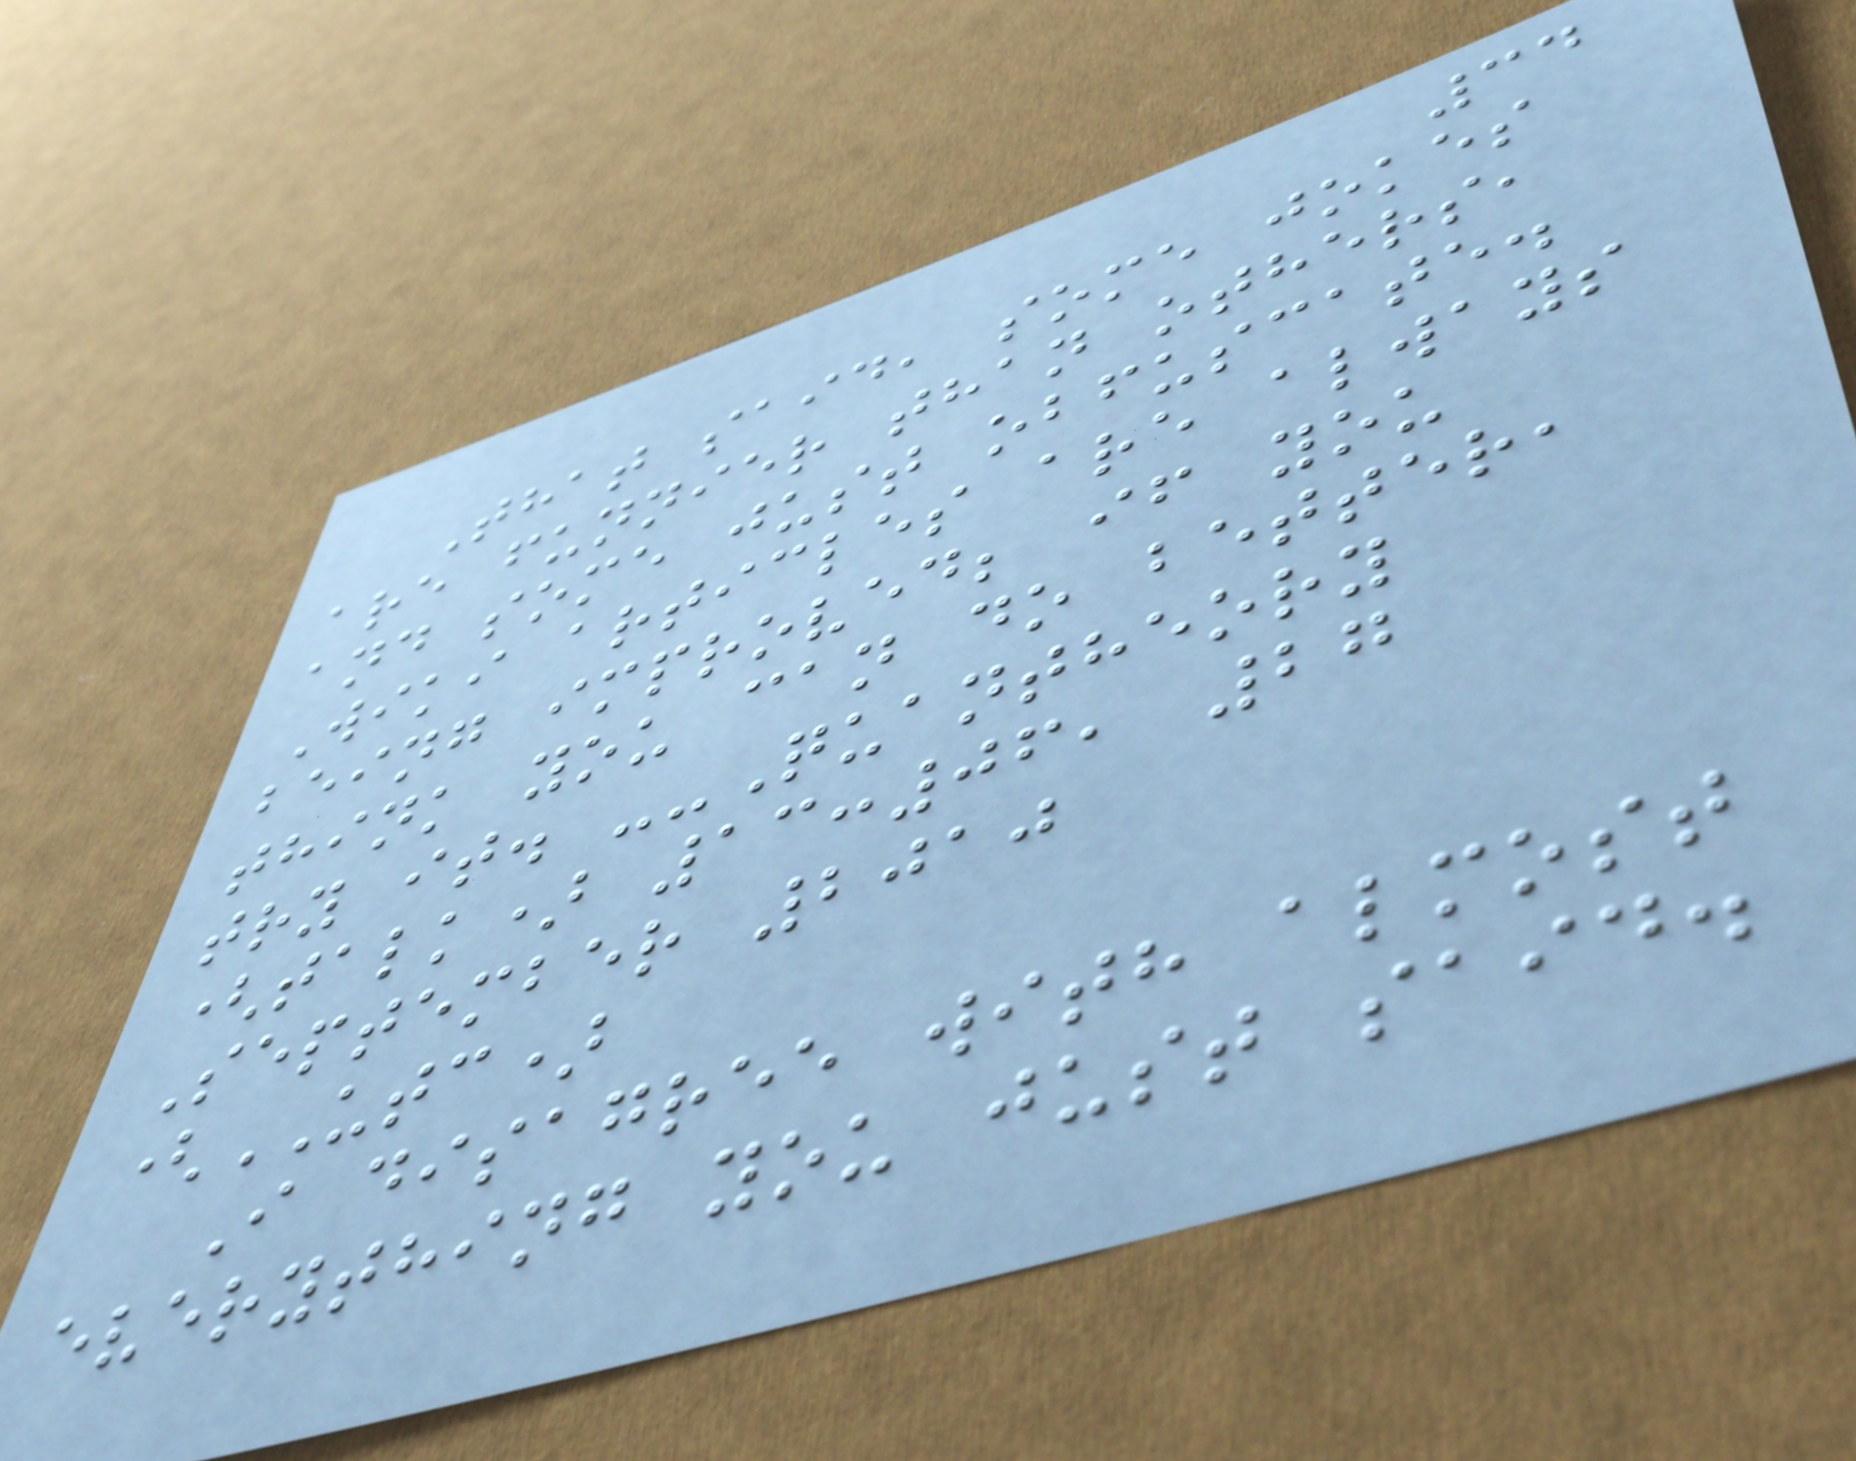34
That said, some jokes
are funnier than others,
and some just obfuscate.
Wiki articles are always
being improved; if you
think you can do better,
try it. --Quantheory
(talk) 13:06, 27
September 2010
(UTC)
I disagree with almost
everything you just said.
